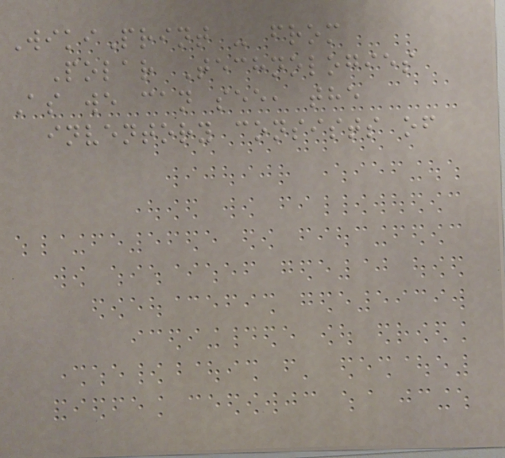WikiPrint - from
Polar Technologies
As we can see, the
inventory consists of
